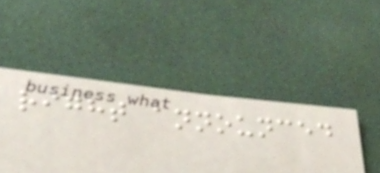right announced
